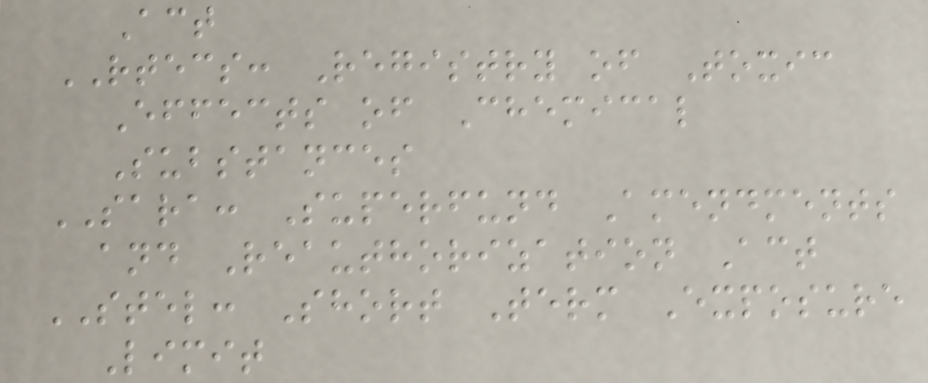Act
RTECS: Registry of Toxic
Effects of Chemical
Substances
SARA: Superfund Amendments
and Reauthorization Act
STEL: Short Term Exposure
Limit
